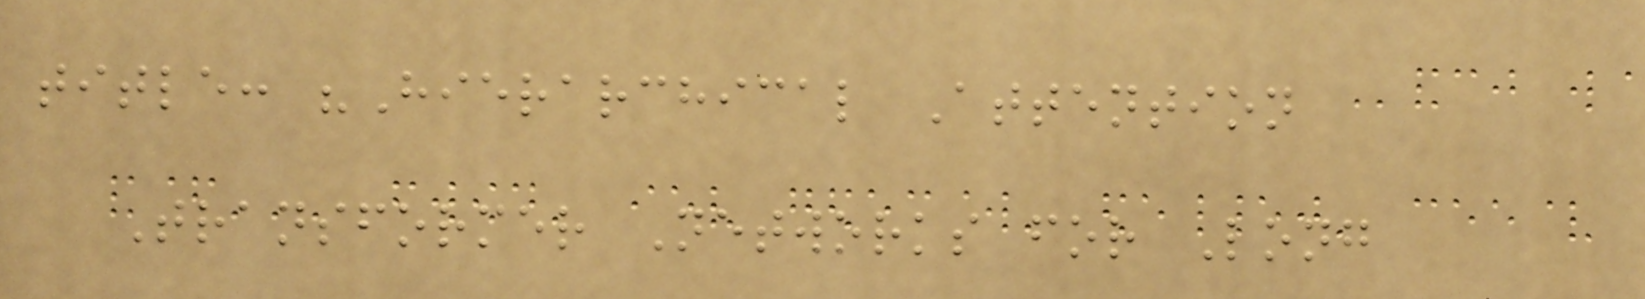title: "Hierarchical Attention
Transformer Networks for Long
